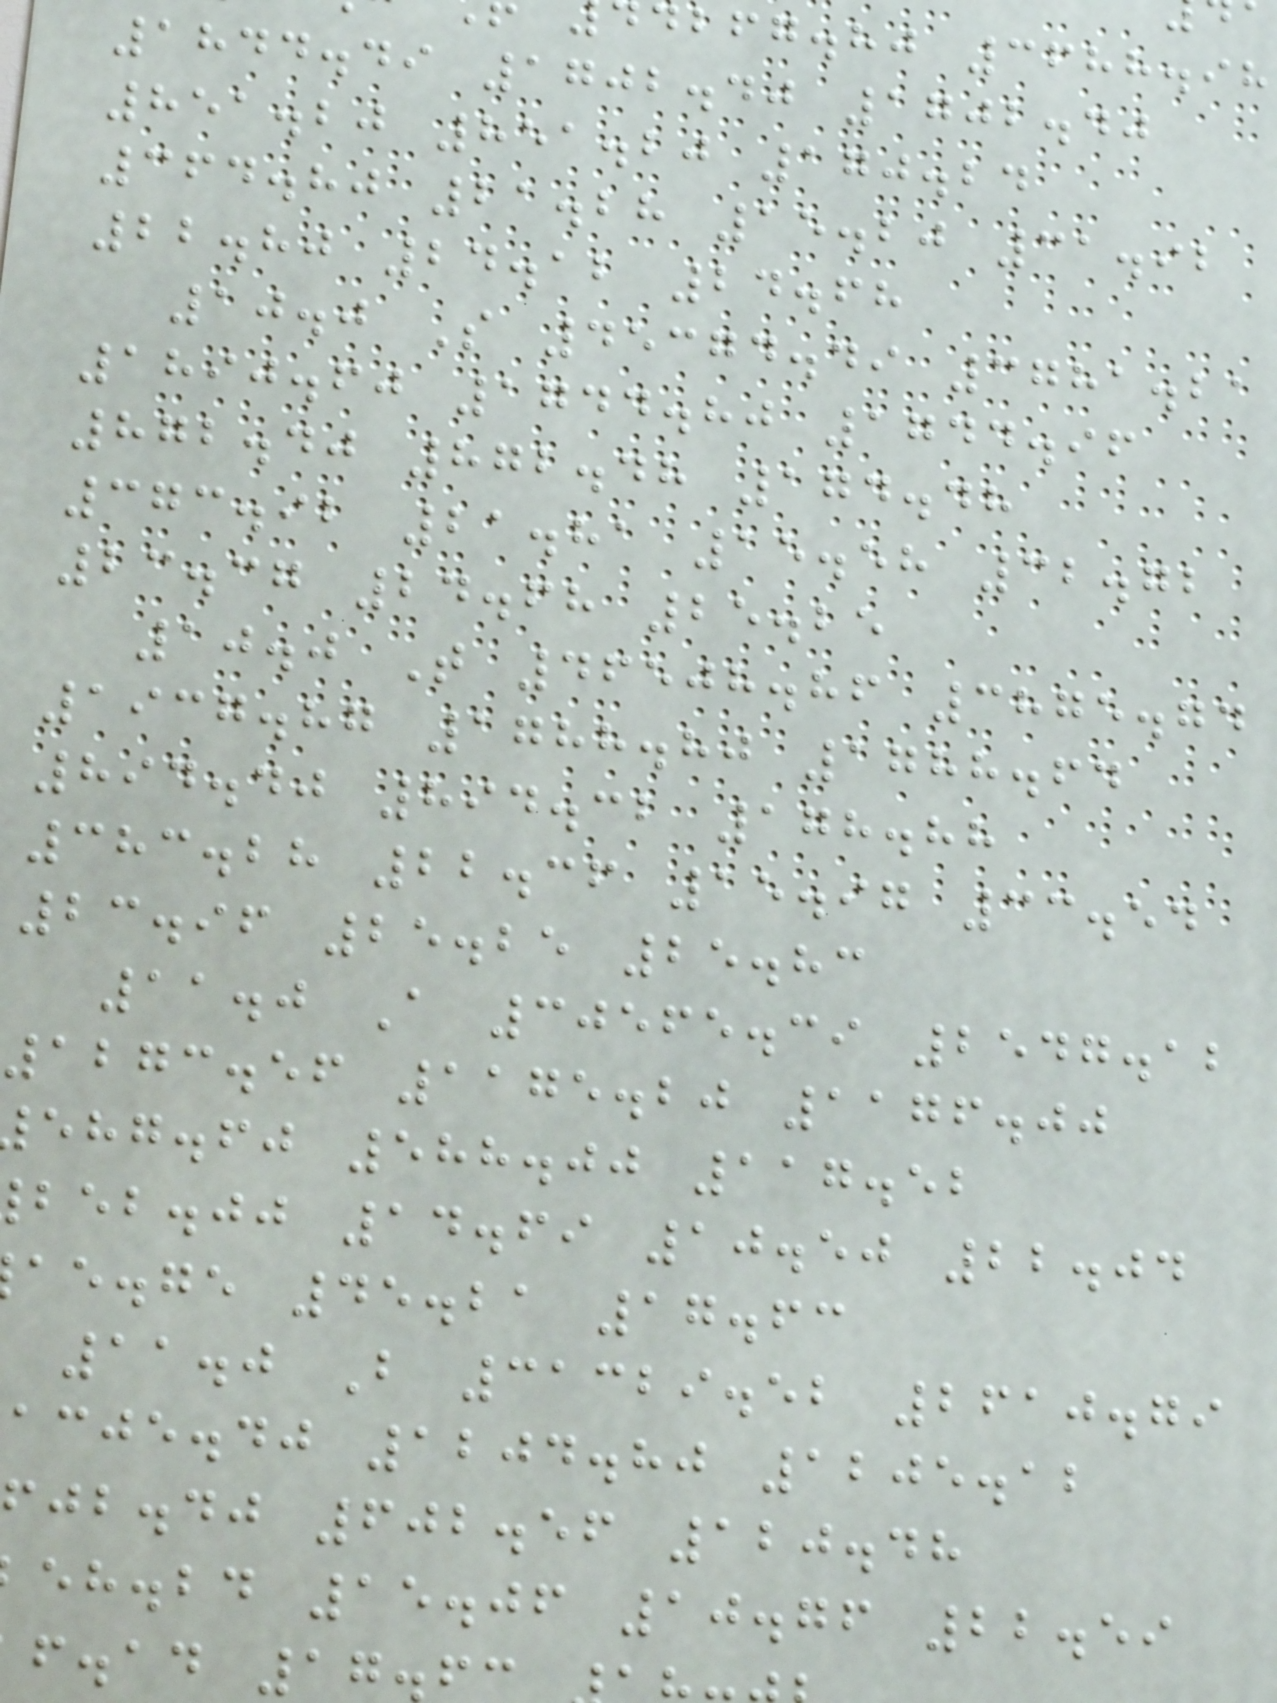dbfg.hj 3688.98
1844.49 1702.40 1702.40
851.20 851.20 170.24
364.80 21.28 15.20 31.92
22.80 24.12 24.68
10.0 S 45374.49 3781.21
1890.60 1744.80 1744.96
872.40 872.48 174.48
373.92 21.81 15.58 32.72
23.37 24.68 25.25
10.0 T 46508.86 3875.74
1937.87 1788.80 1788.64
894.40 894.32 178.88
383.28 22.36 15.97 33.54
23.96 25.25 25.83
11.0 A 30565.39 2547.12
1273.56 1175.20 1176.00
ehg.fj 588.00 117.52
beb.jj 14.69 10.50 22.04
ae.ge 45.21 17.63
11.0 B 31329.52 2610.79
acje.dj 1204.80 1205.12
fjb.dj 602.56 120.48
eh.bd 15.06 10.76 22.59
f.ad 17.
